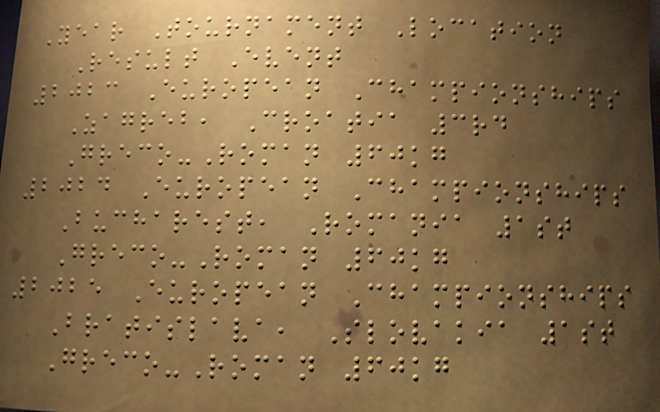Year Tournament Location
Result Event
2023 European Championships
Zagreb, Croatia 3rd
Greco-Roman 60kg
2024 European Championships
Bucharest, Romania 1st
Greco-Roman 60kg
2025 European Championships
Bratislava, Slovakia 1st
Greco-Roman 60kg
